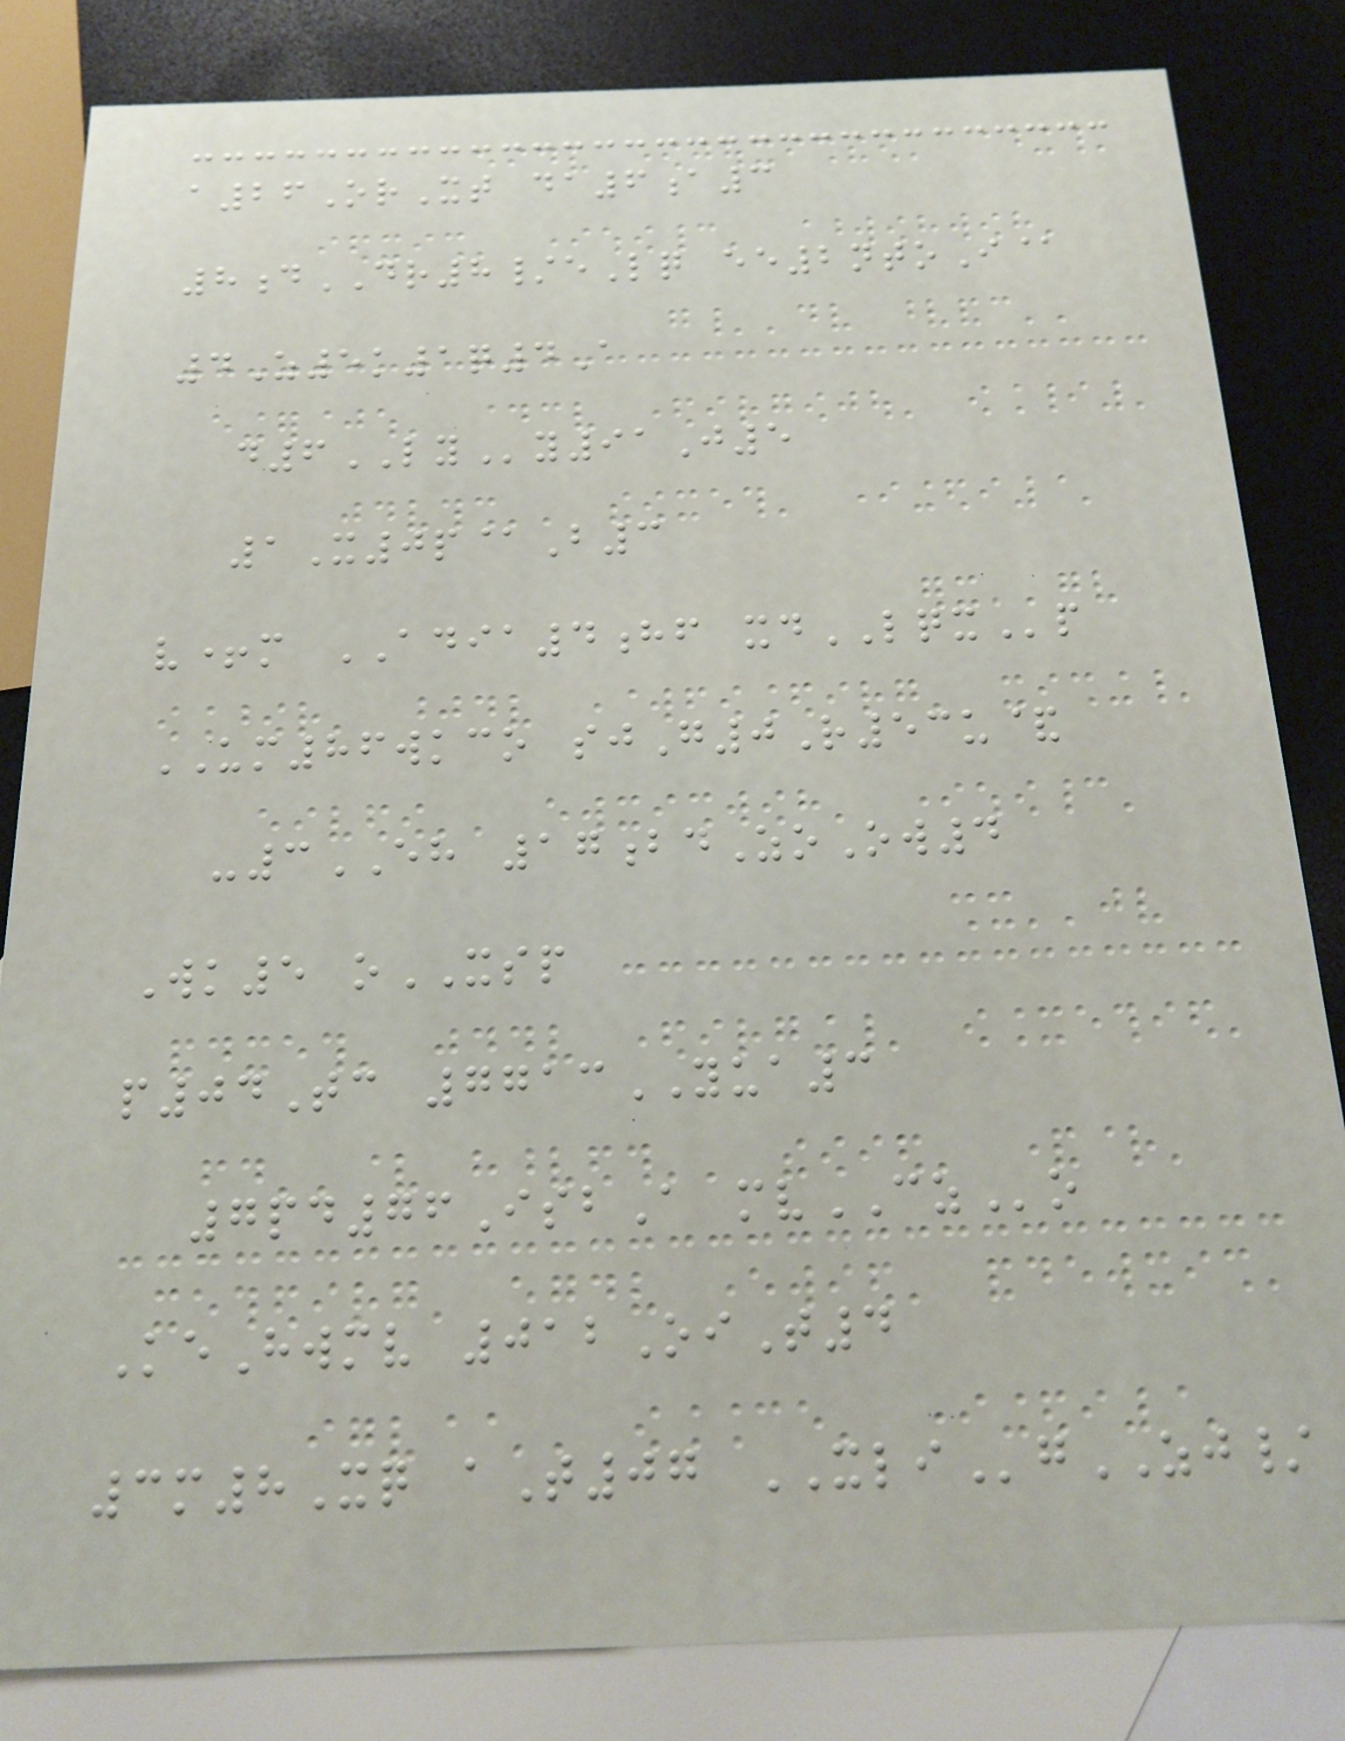a26OrXt da6a3
8dDR8/eLq ee2ntoI@
4Z5k1q4A
d6LYy91J5
1X0p@B3
v+m ADIA4hf xdLQXp
UM86wkco sjG0R53u&
-3EH 17bdZoOw4
Wk5 oXSP
p04Tc 7713YUA3
7pd76IsbA mvCZo
KeHwmv 012OiT4
3m8Xq aT07 XLIgZJ/
